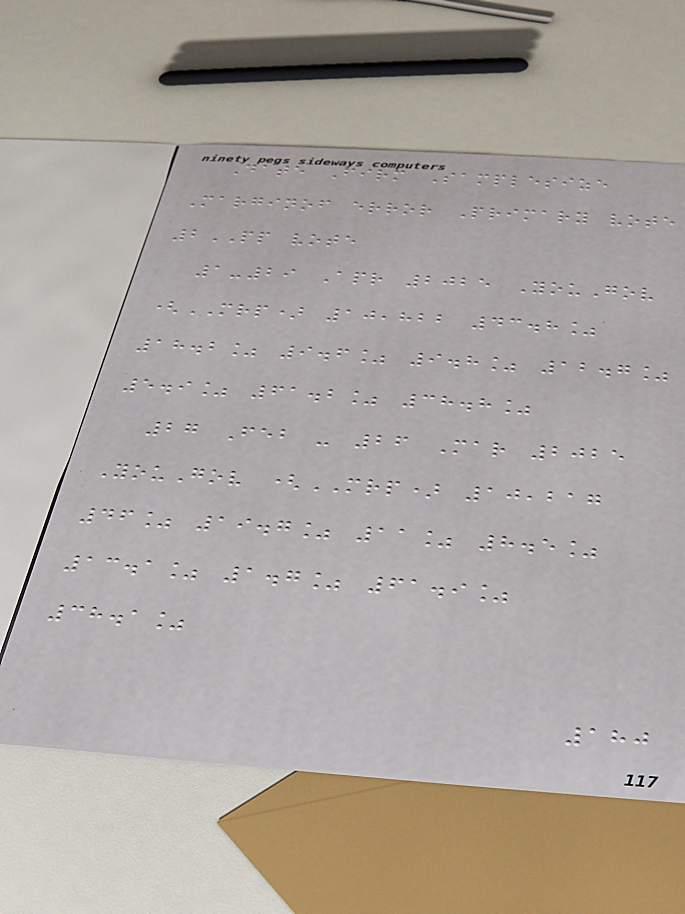Date Firm Samplesize
Marginof error Primary vote
2PP vote
1-29 Apr 2025 YouGov
(MRP) 10,822 43.8%
18.2% 9.6% 9.8% 12.7%
5.9% 61.2% 38.8%
27 Feb - 26 Mar 2025
YouGov (MRP) 10,217
46% 19.7% 11% 8.5%
13.1% 1.7% 61.9%
38.1%
180
